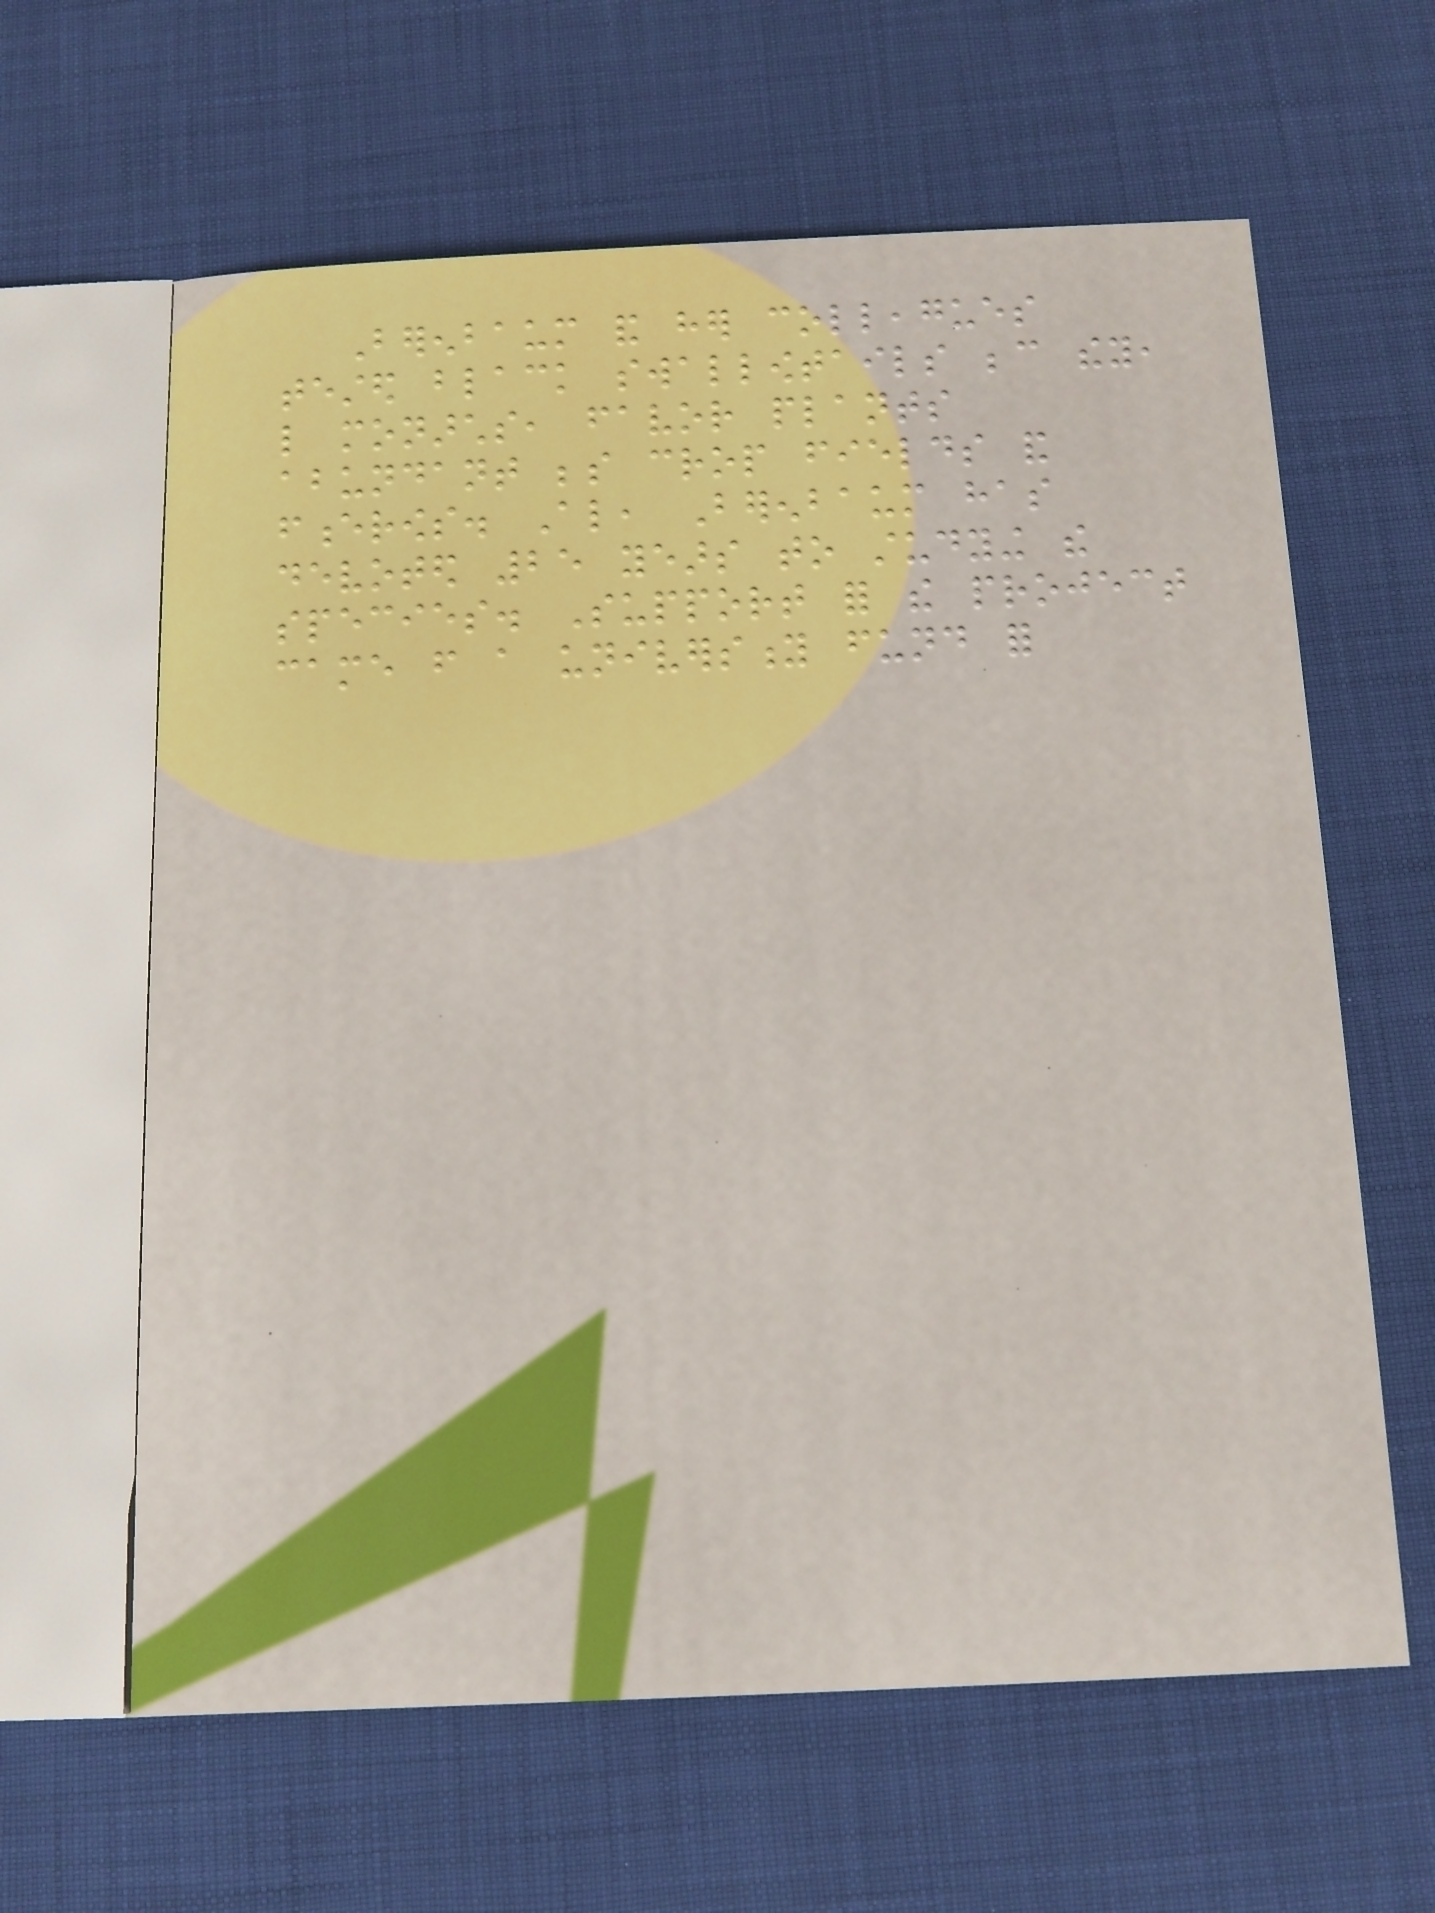Berenbaum and her colleagues
tested black swallowtails because they,
like monarchs, favor plants
abundant beside crop fields and
fencerows. Also, Berenbaum has
devoted 25 years to studying the
species. Support for the project
came from a university fund for
